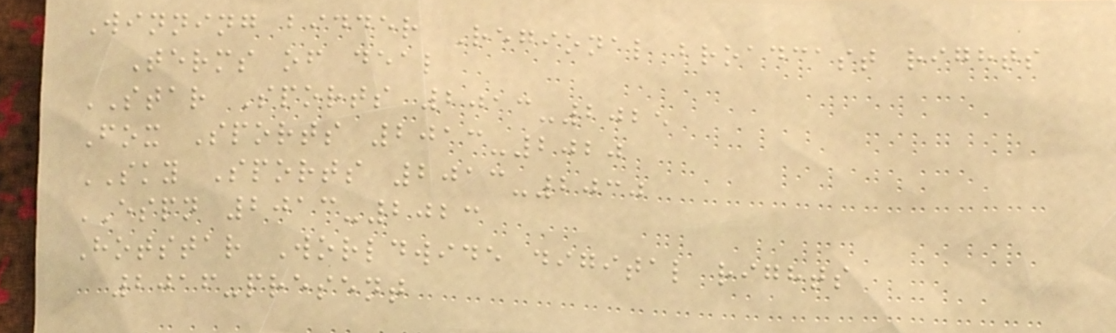Winning bidder Regional broadcast rights
Terms of deal
STAR Sports 2013-2025
Fox Sports 2013-2020
SKY Sports 2013-2030
ESPN 2013-2023
Hotstar Worldwide digital rights
2016-present
